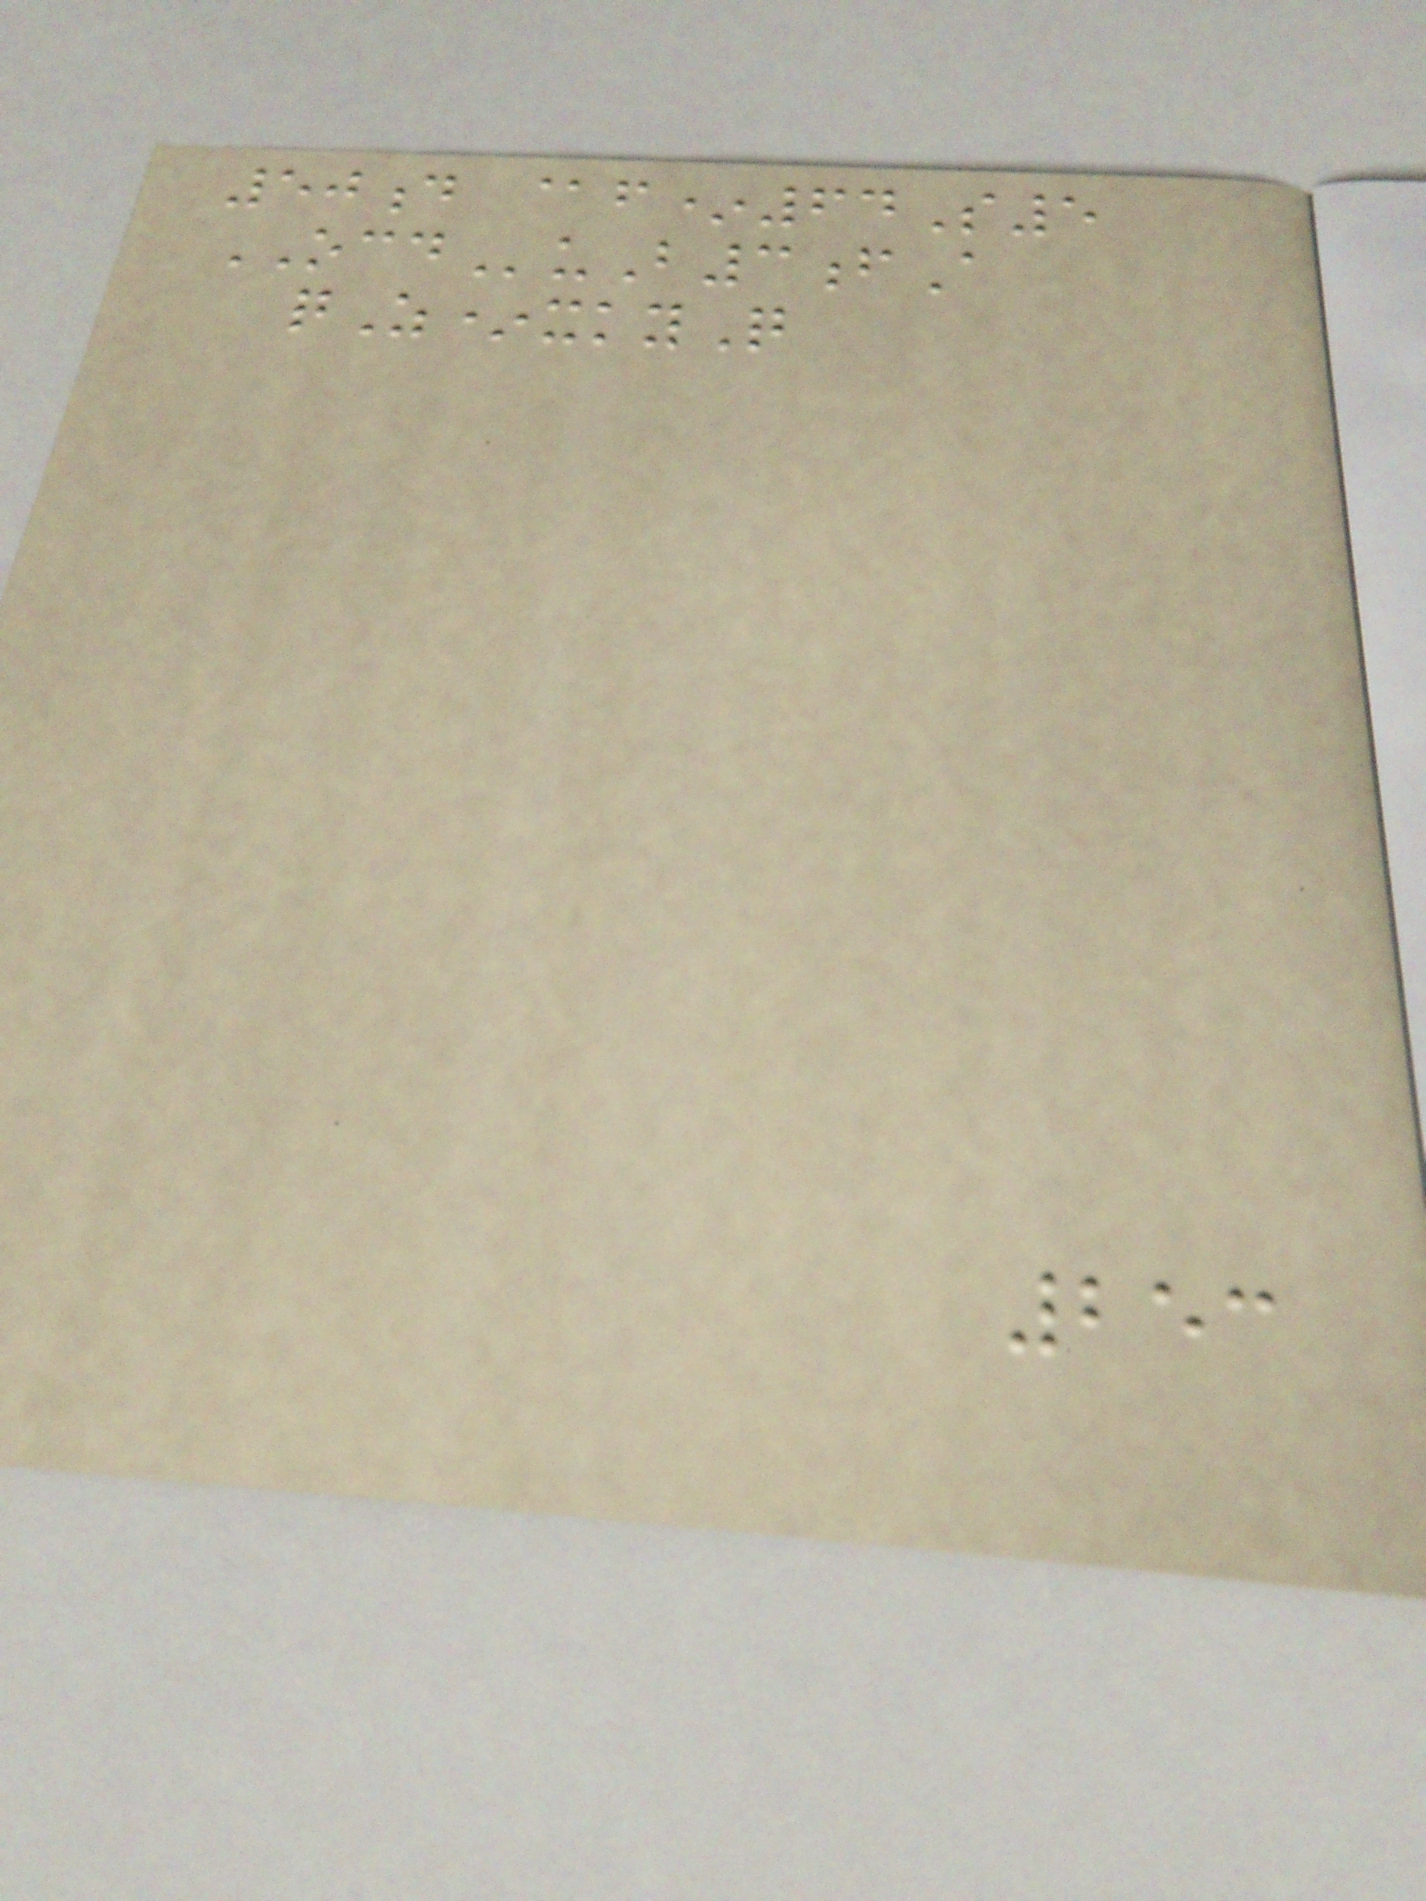50d @f*64S5
OCDuB3fA
qZ*xkyQ
253
